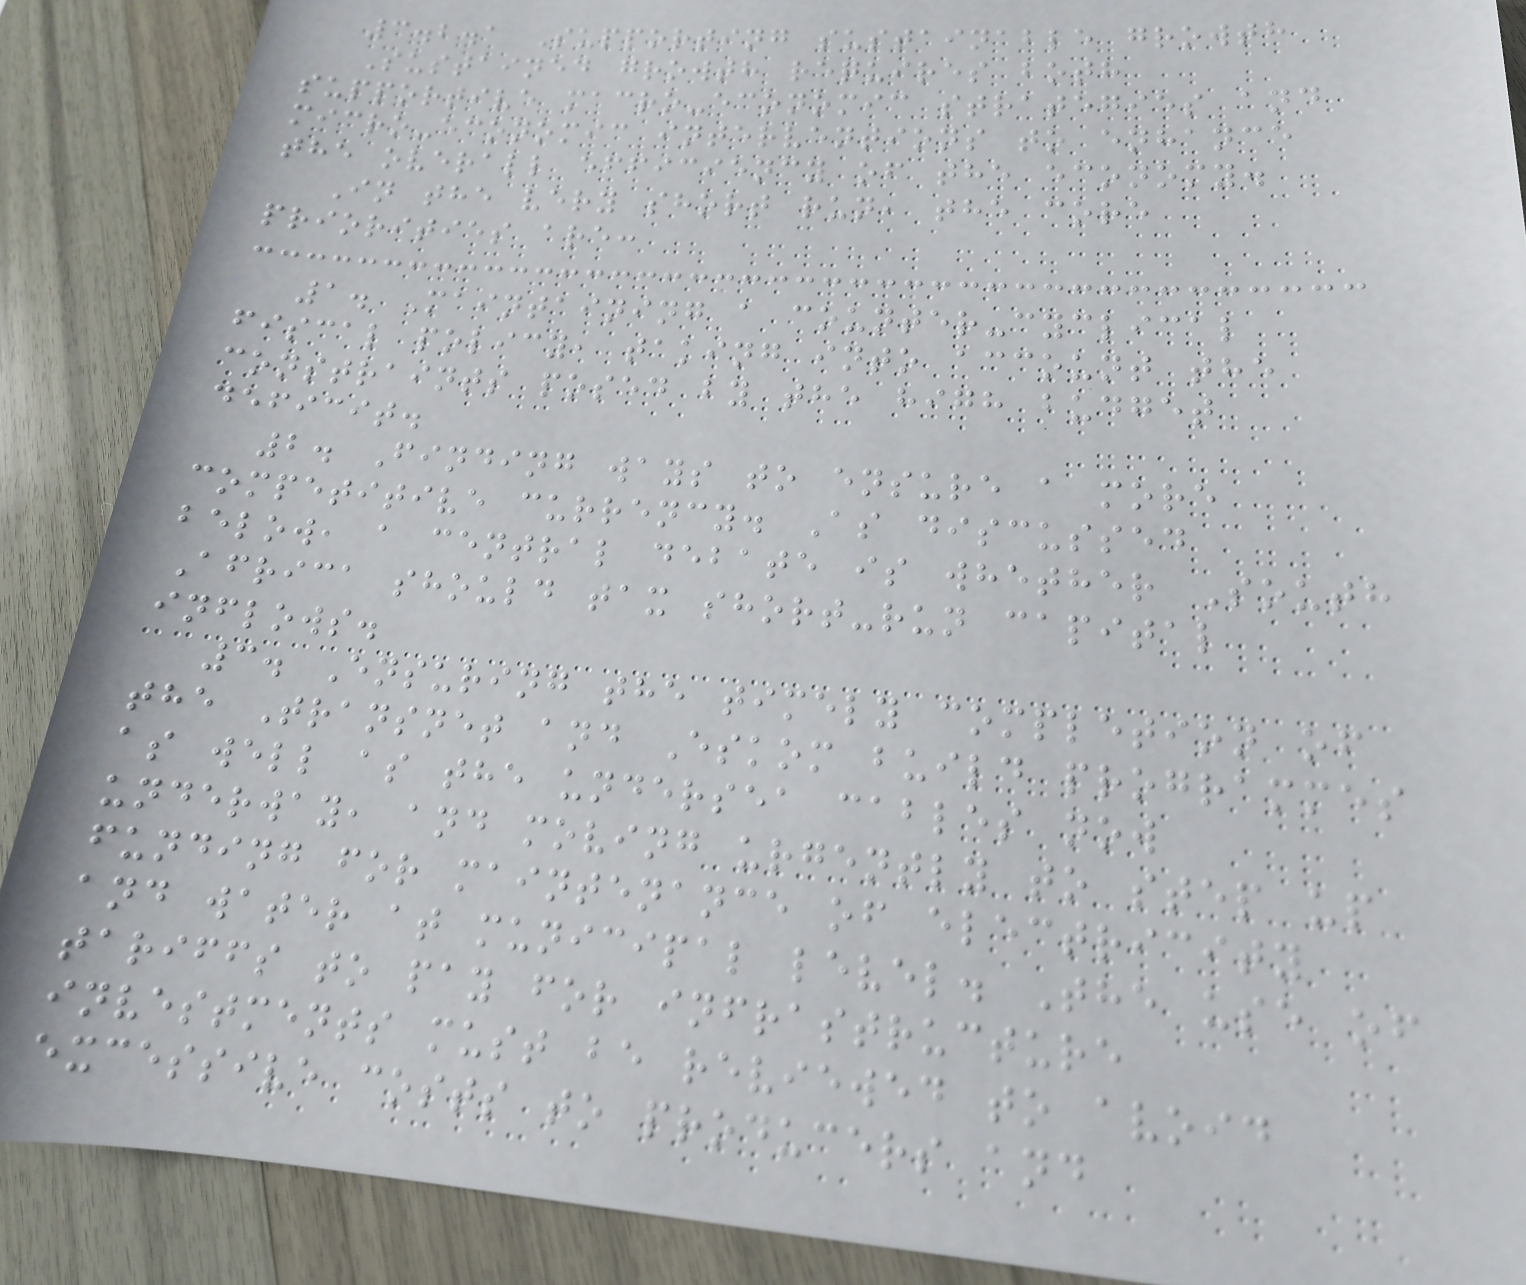3.2.1 Supporting sustainable growth
Sustained growth requires both
supportive macro-economic strategies and
micro-economic interventions to enhance
the overall efficiency of the economy.
In the very short run, the core
priorities are:
1. Maintaining a counter-cyclical
fiscal policy, taking into account the
constraints posed by the high budget
deficit.
2. Finding ways to ensure a more
competitive currency. As discussed
below, a central debate is whether South
Africa should tax short-run capital
inflows.
3. Ensuring the timely completion of
the Transnet and Eskom build programmes
as well as the undersea cables now
underway, and moving urgently to step up
funding for maintenance of electricity
and water at municipal level. The use of
tariffs to pay for infrastructure
investments must be reviewed to avoid
excessive costs to producers and
